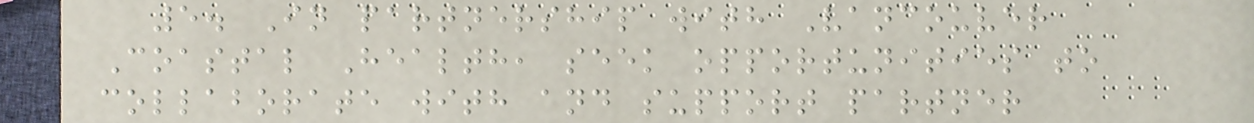5. In partnership with Vancouver
Coastal Health, seek opportunities to
collaborate with and support partner
